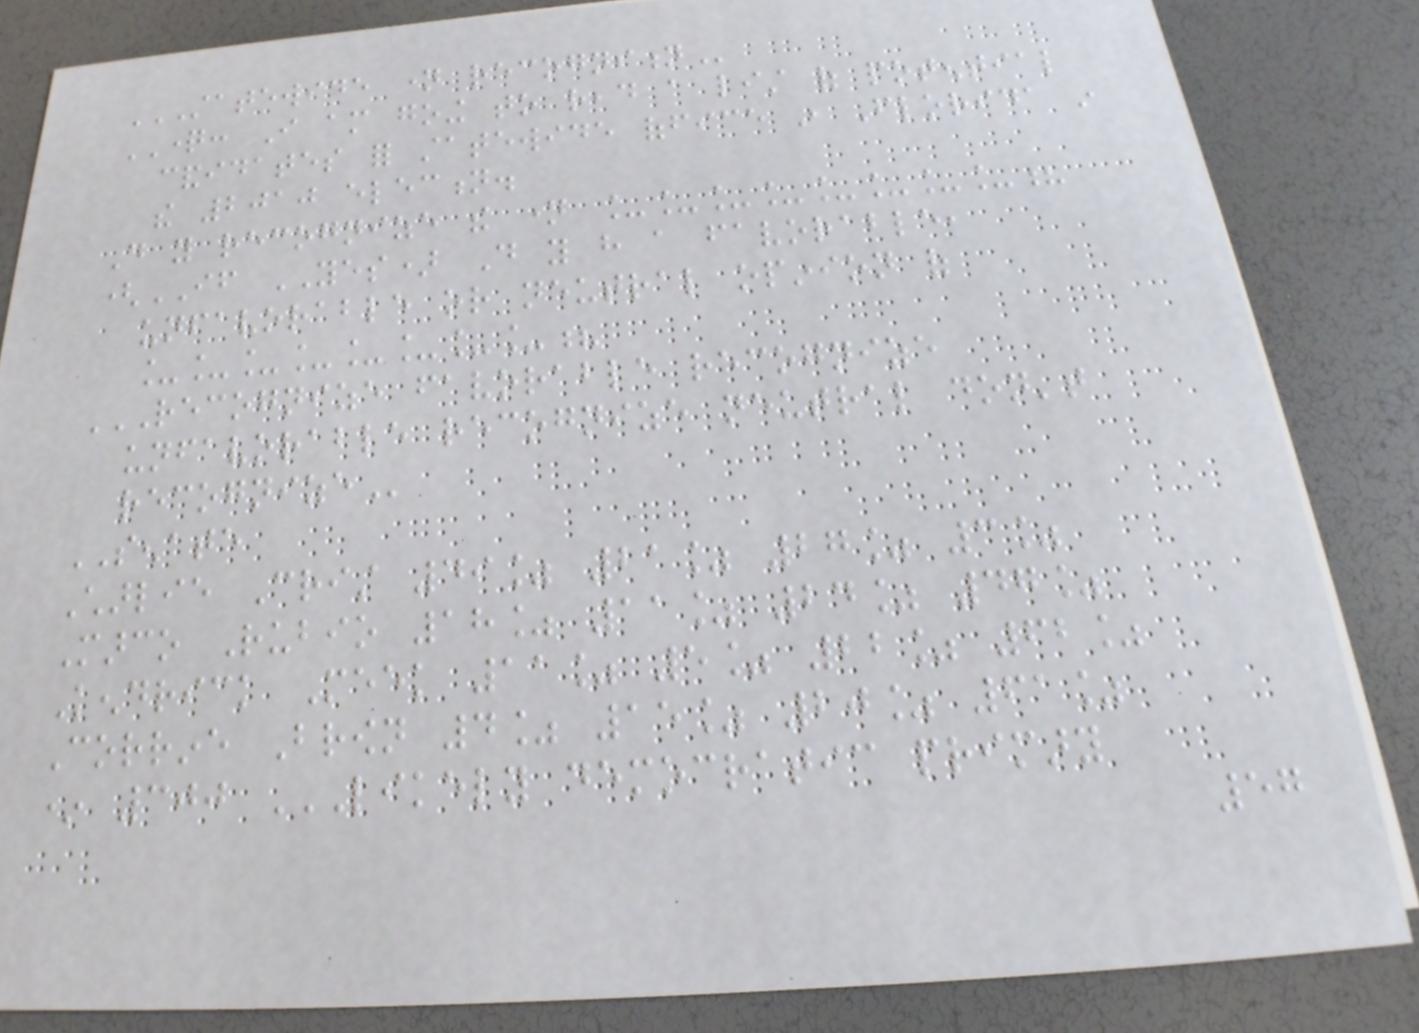STATEWIDE NAME RECOGNITION
QUESTION: I am going to read a list of potential
candidates for statewide office in Florida in
the 2010 election.
Do you recognize the name ________?
(IF YES) Do you have a favorable,
unfavorable or neutral opinion of
________?
RECOGNIZE FAVORABLE RECOGNIZE
UNFAVORABLE RECOGNIZE NEUTRAL DON'T
RECOGNIZE
SENATE
Charlie Crist 49% 21% 27% 3%
Marco Rubio 18% 11% 24% 47%
Kendrick Meek 11% 5% 22% 62%
Corrine Brown 4% 15% 20% 61%
* 300 LIKELY DEMOCRATIC PRIMARY
57
